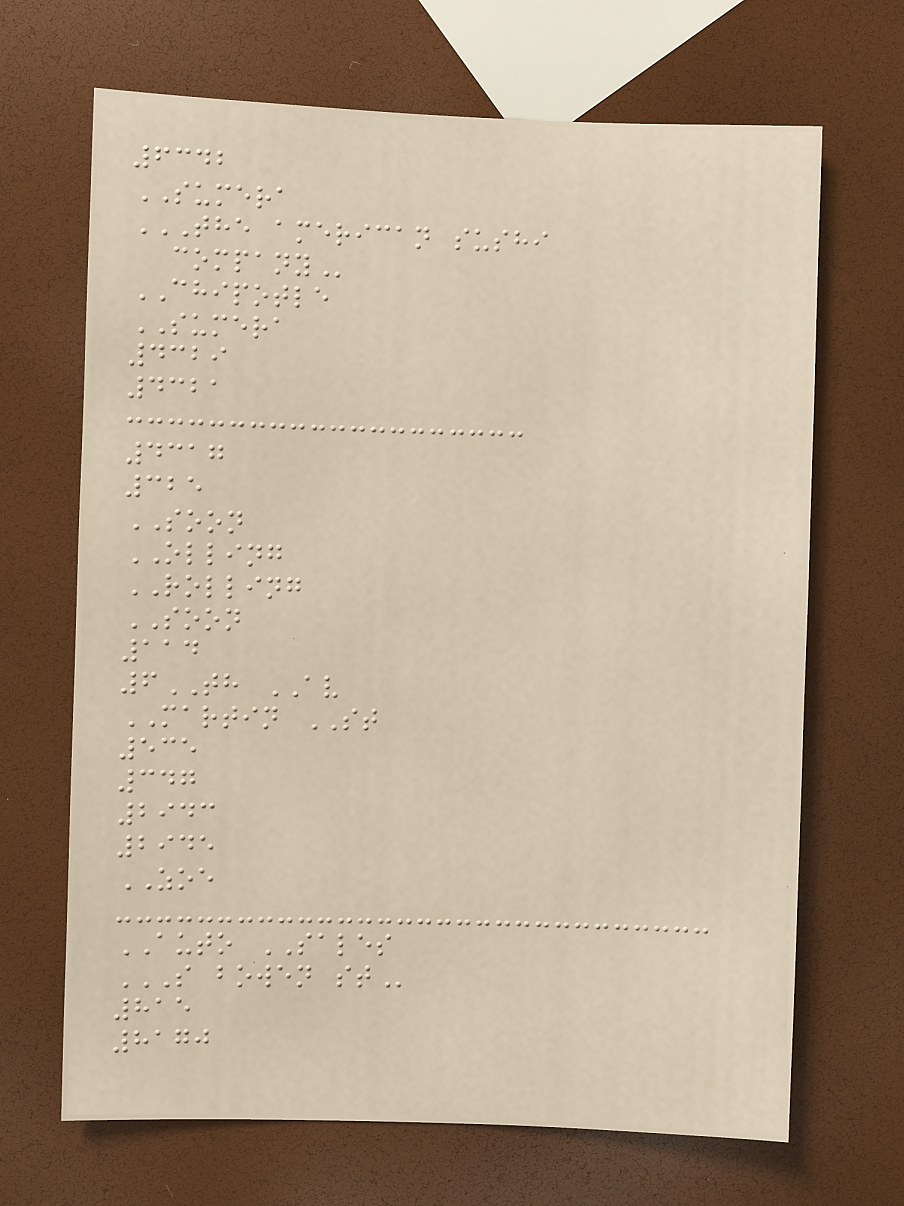6342
SUMERA
THE AMERICAN SUSHI
COMPANY
CHIPOTLE
SUMERA
4329
4321
4317
325
SOON
OLLING
ROLLING
SOON
114
6TH AV
MARTIN ST
535
347
2943
2945
ZOE
AUTO SALES
S BOWEN ST
815
8170
